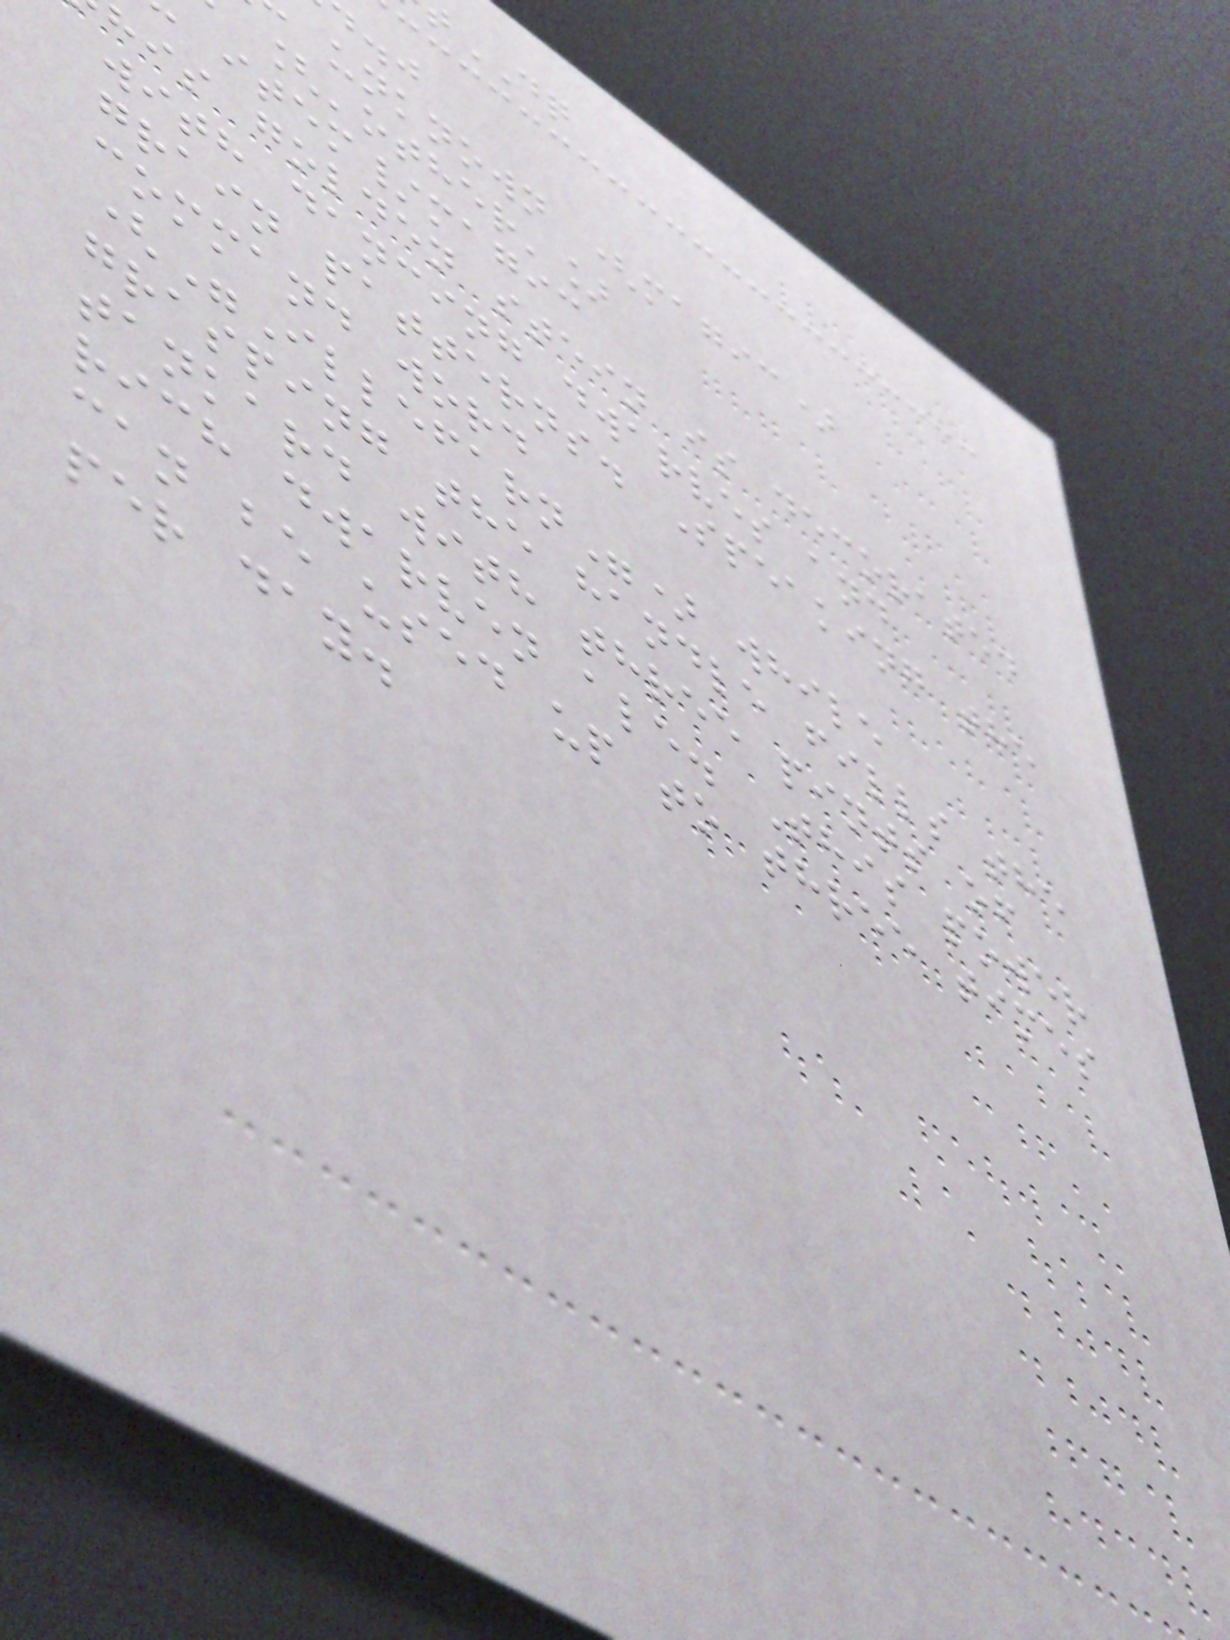DQ
unknown (magic)
['other']
item/magic
his golden stein is decorated
with dancing dwarves and
grain patterns. Speaking the
command word
("Illefarn") while
grasping the handle fills the
tankard with three pints of
rich dwarven ale. This power
can be used up to three times
per day.
